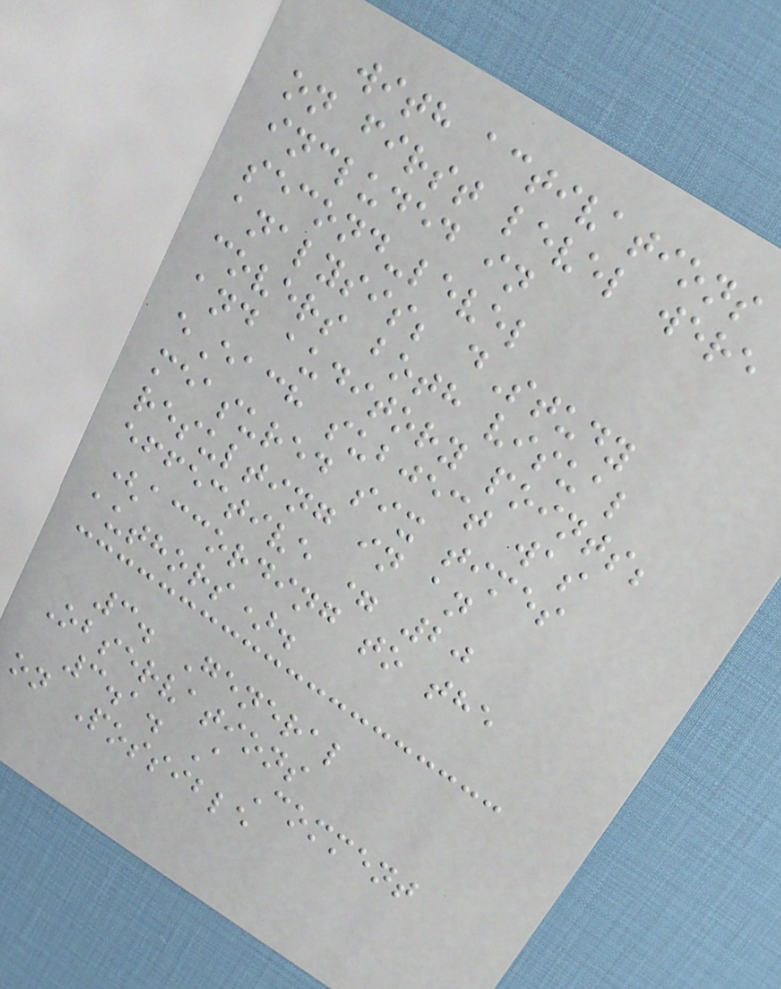with activations
on first level were
included in
second-level
analysis; dStudy
covers both visual
and auditory points;
eEach subject was
measured six times
resulting in an
effective = 20
(according to the
authors).
3. General
Observations
3.1. A Comment
on Possible
